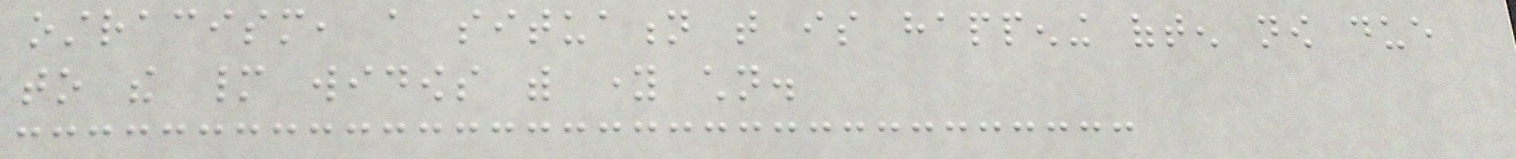ostracism, a situation that is happening often now due
to the many widows with young children.
